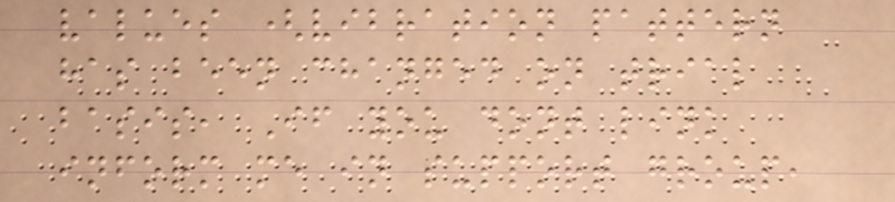values (vibration pattern
has been changed on trial
basis, If you dont link
inform me in support group,
